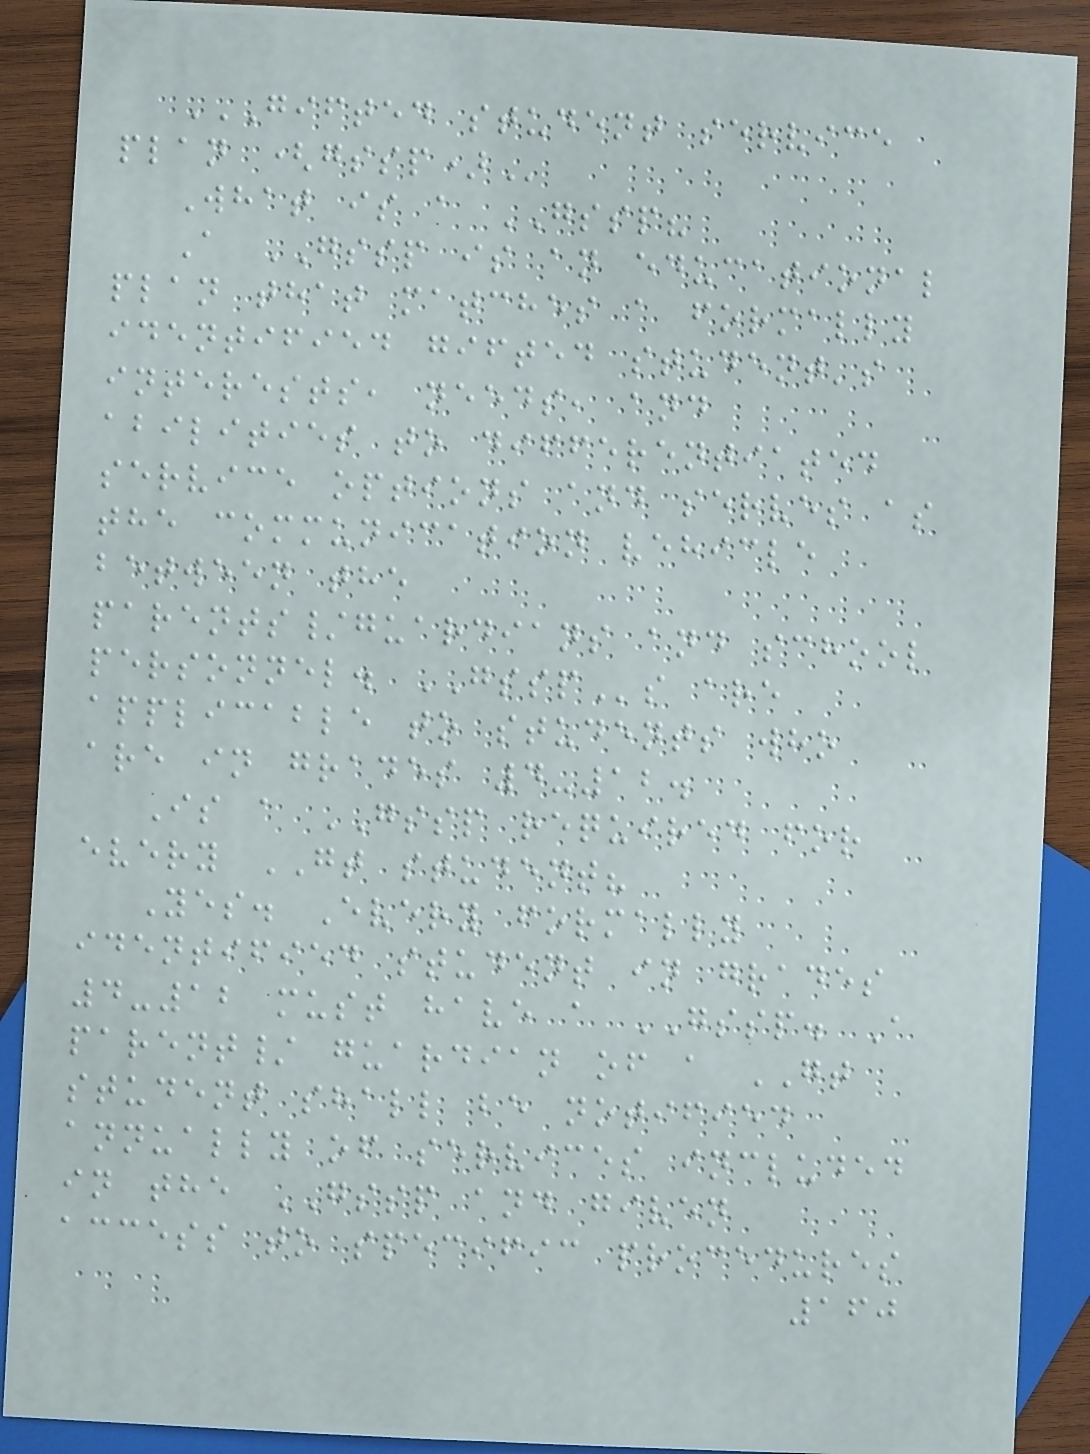GIFTED STUDENT SERVICE
PLAN (GSSP)
What is a GSSP?
A GSSP is an educational
plan that matches a formally
identified gifted student's
interests, needs, and
abilities to differentiated
service options and serves as
the communication vehicle
between the
parents/guardians and school
personnel. GSSPs are
applicable to students who
are in grades 4-12.
Is a GSSP required for
every GT student?
Yes. Every formally
identified student in grades
4-12 must have a GSSP. A
parent/ guardian of a GT
student shall be notified
annually of services included
in the GSSP and given
access to specific procedures
160
